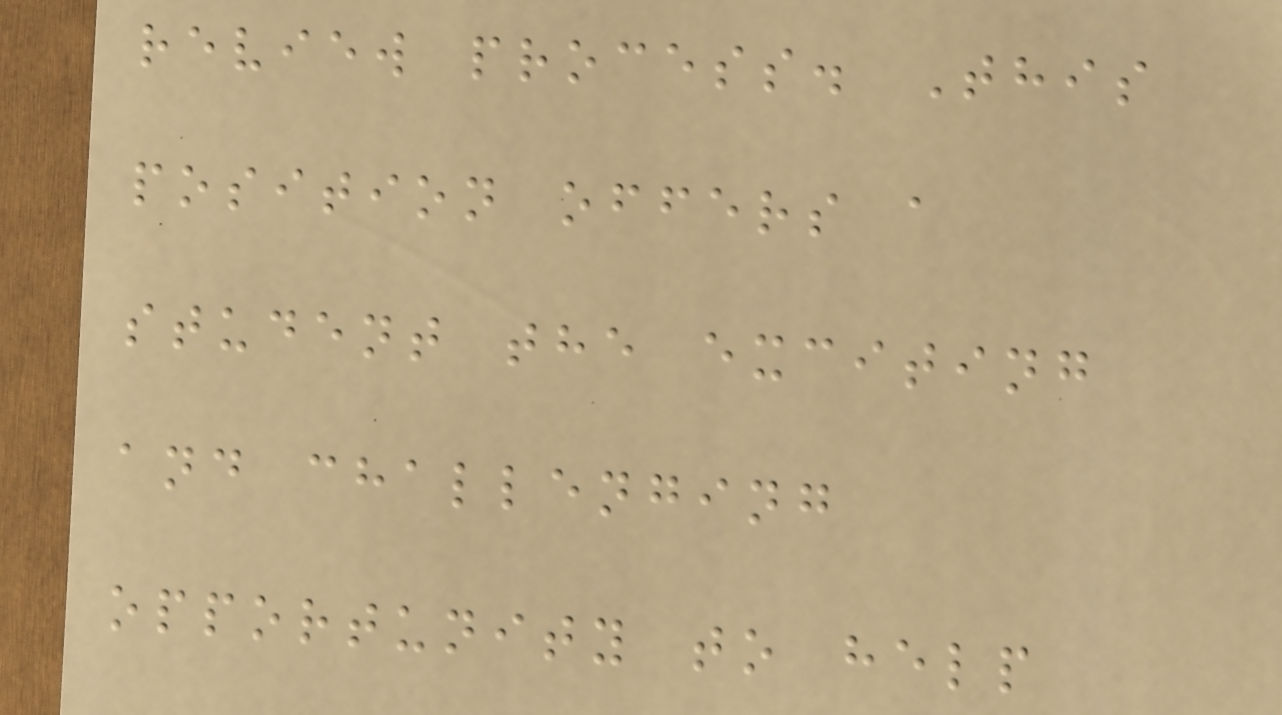review process. This
position offers a
student the exciting
and challenging
opportunity to help
